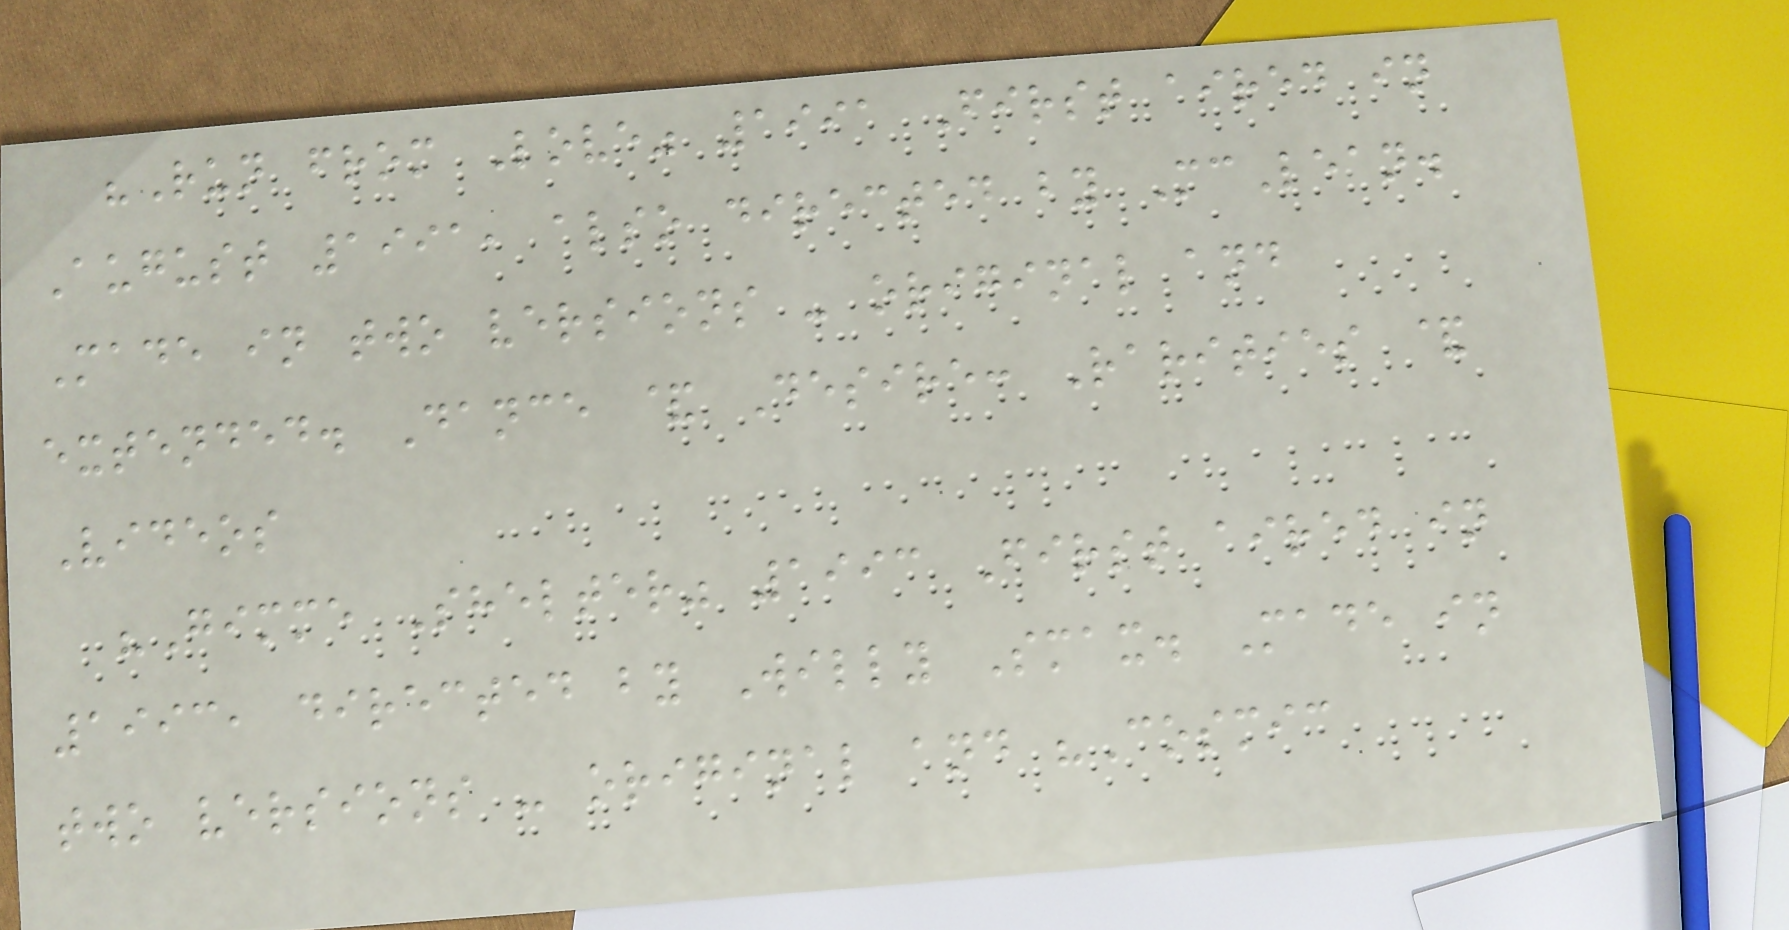"Run from Love" 1991 First aired in
August 1991, also directed by McLean.
Made in two versions - original and
extended. Dance & Desire: Rarities &
Videos
"Gimme Shelter" 1993 First aired in
1993, directed by Willy Smax. Made in
two versions - original and "Cosmic
